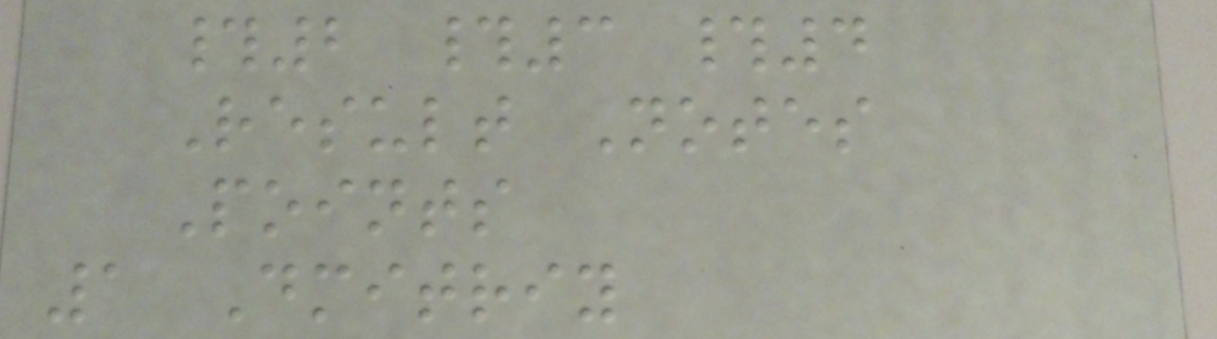#2 #3 #4
Result Notes
Points
1 Dmitriy
